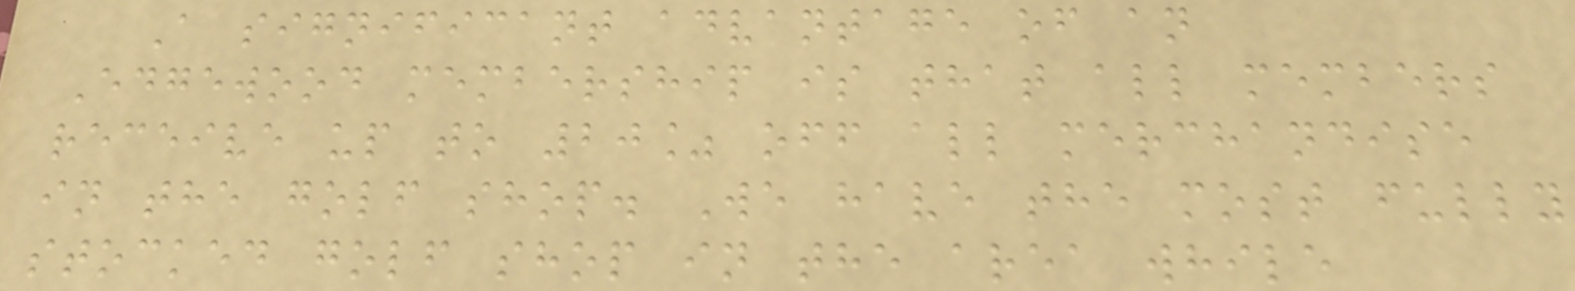A significant advantage of an
Edgewood membership is that all members
receive up to 20% off all merchandise
in the golf shop. We have the most fully
stocked golf shop in the area while
